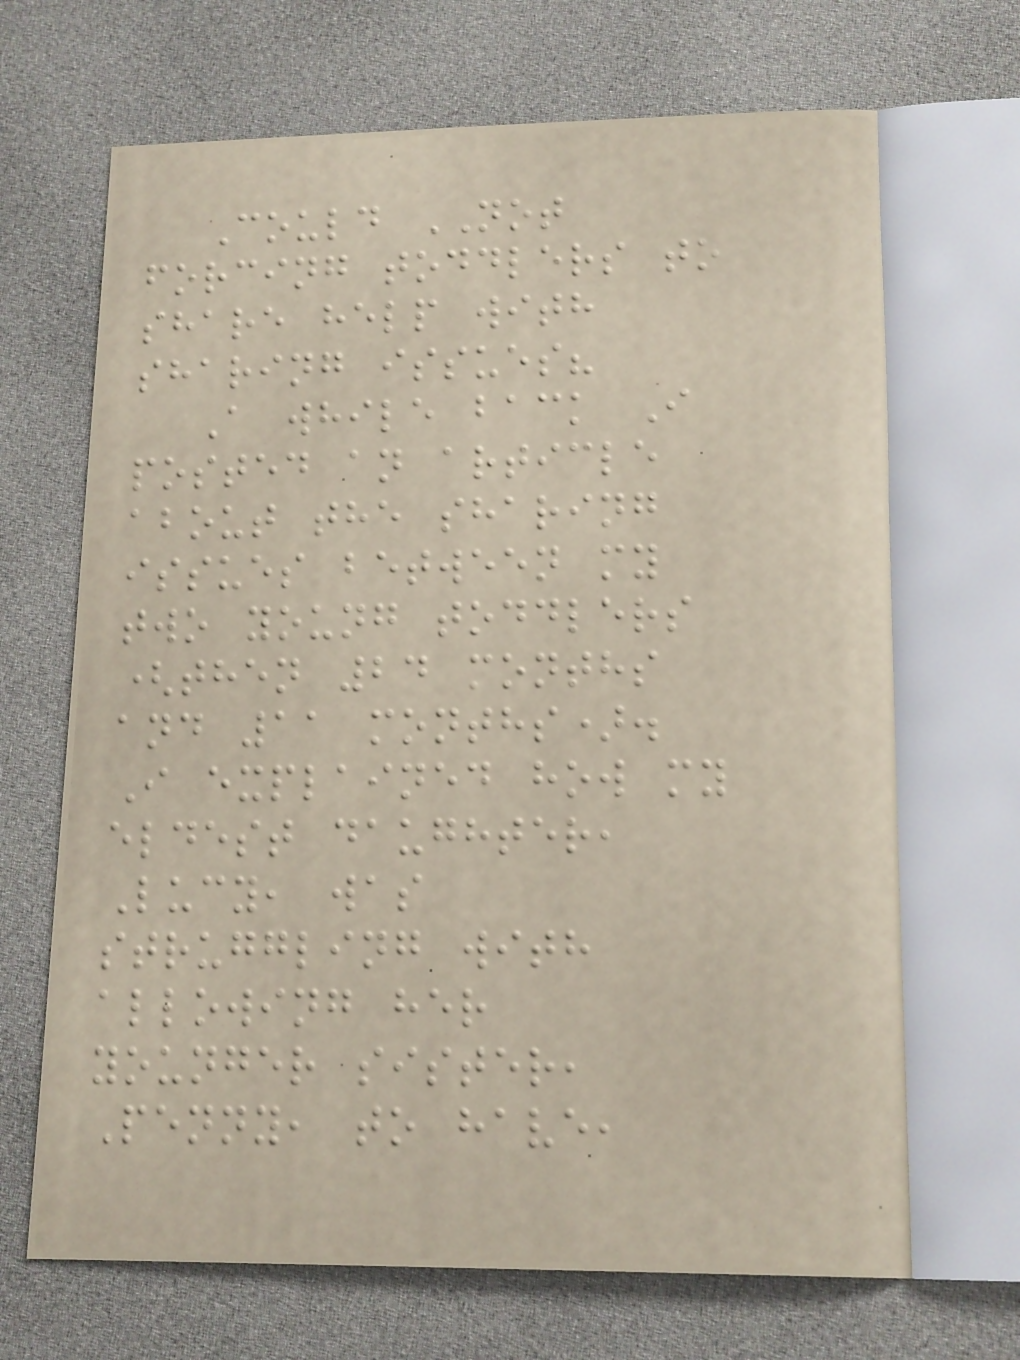Could NOT
forcing toddlers to
share help with
sharing issues?
A while back I
posted an article
about the sharing
issues between my
two young toddlers
(then 24 months
and 11 months).
I explained how my
eldest daughter,
Lucy, was
struggling with
allowing her
younger sister,
Penny, to have,
